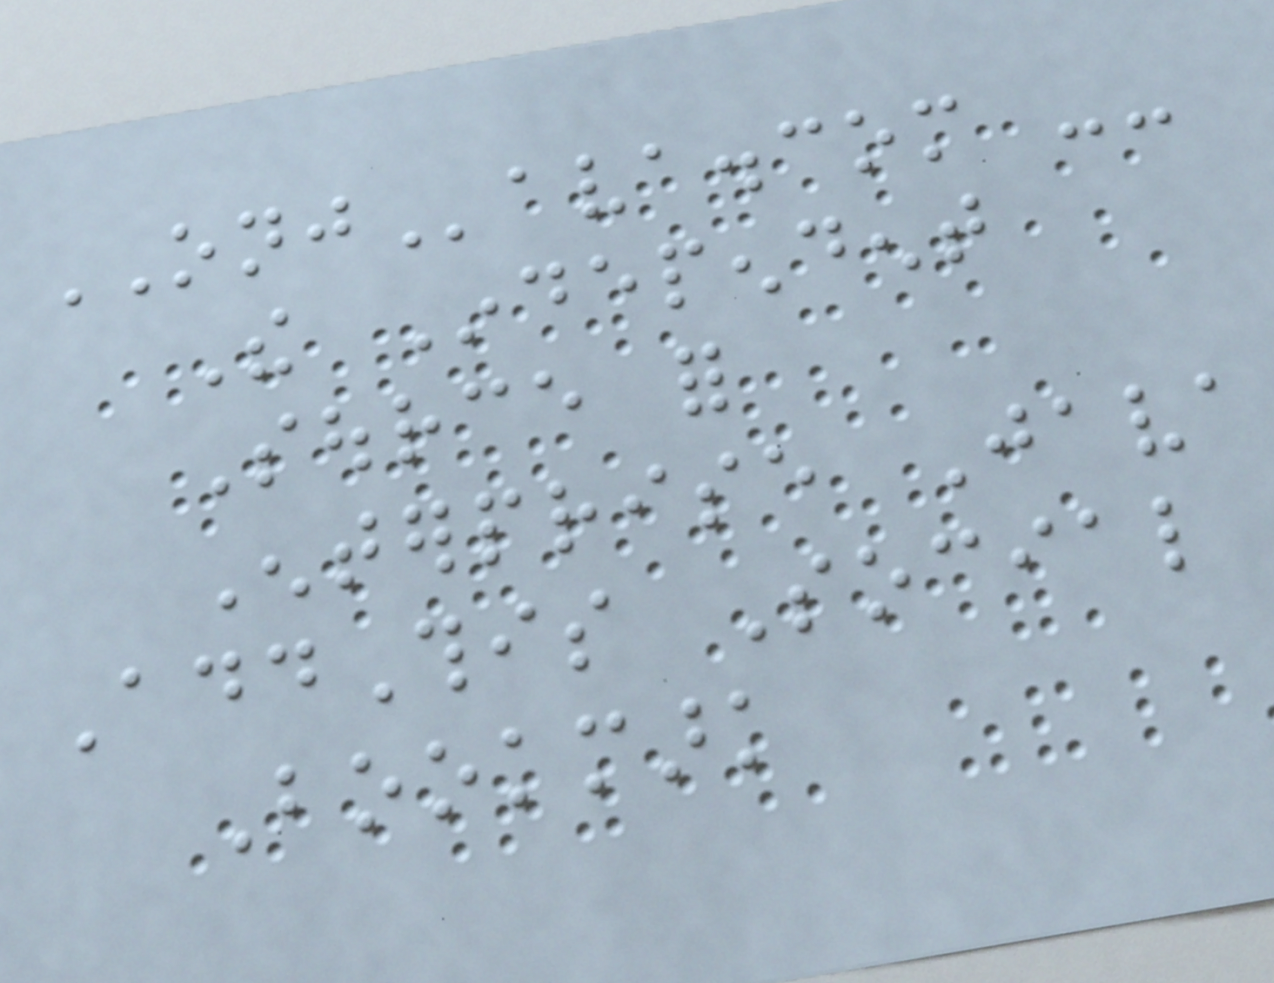ONJava.com --
The Independent
Source for
Enterprise Java
AddThis Social
Bookmark
